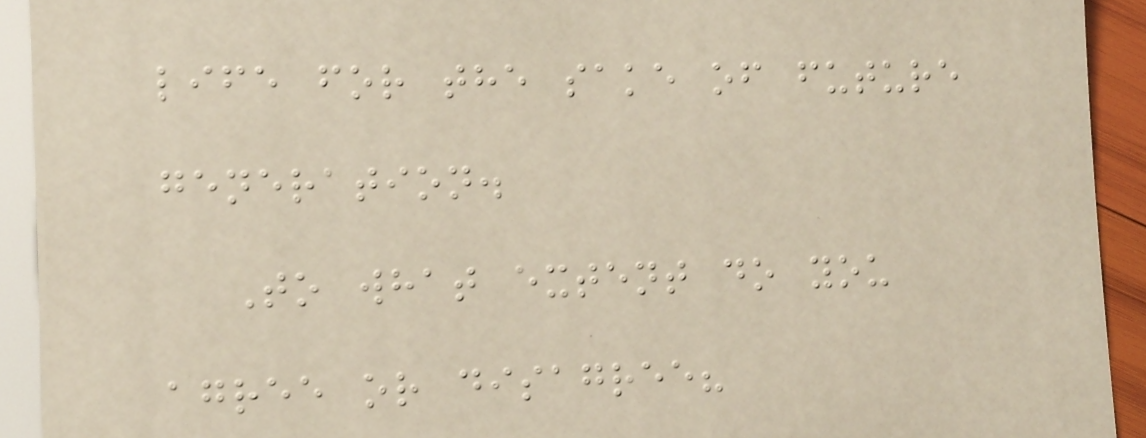life for the sake of future
generation.
To what extent do you
agree or disagree?
